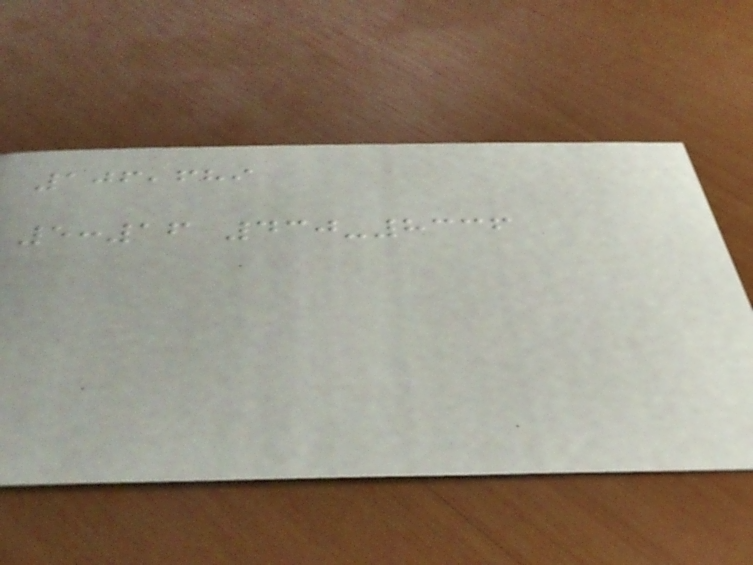106,689
5:16 430-8336
